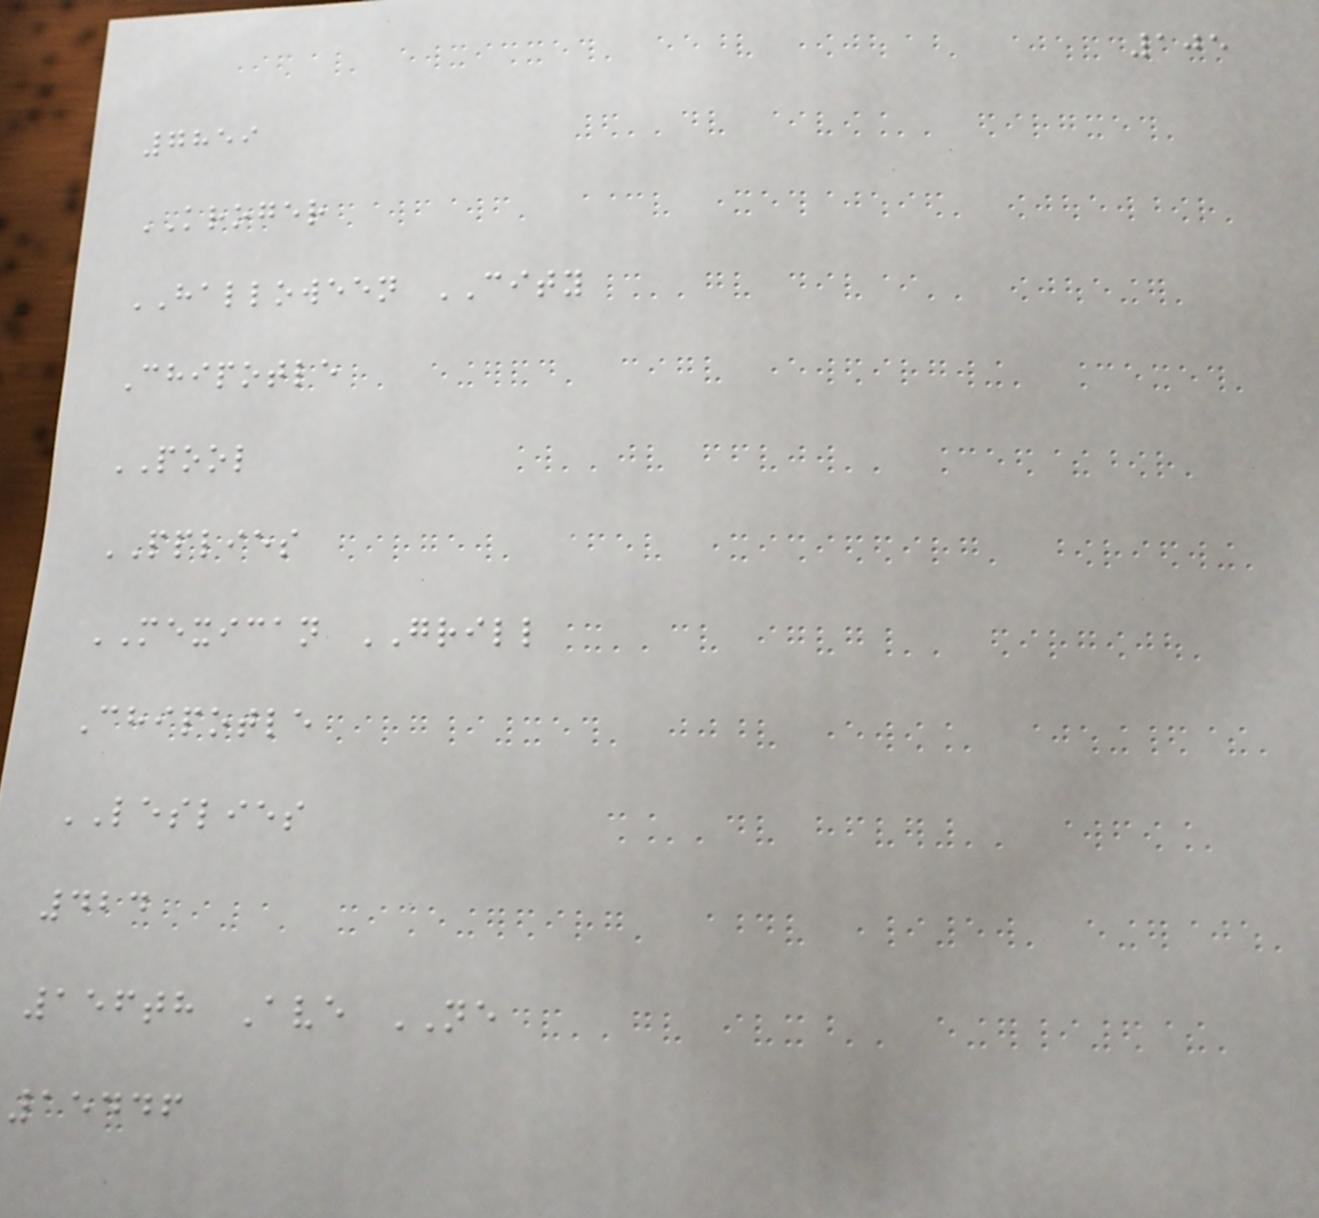105
7859
KROGER
HALLOWEEN CITY
Chipotle
POOL
PPLIES
MEXICAN GRILL
Chipotle
LESLIES
424
156th Ave NE
15446
